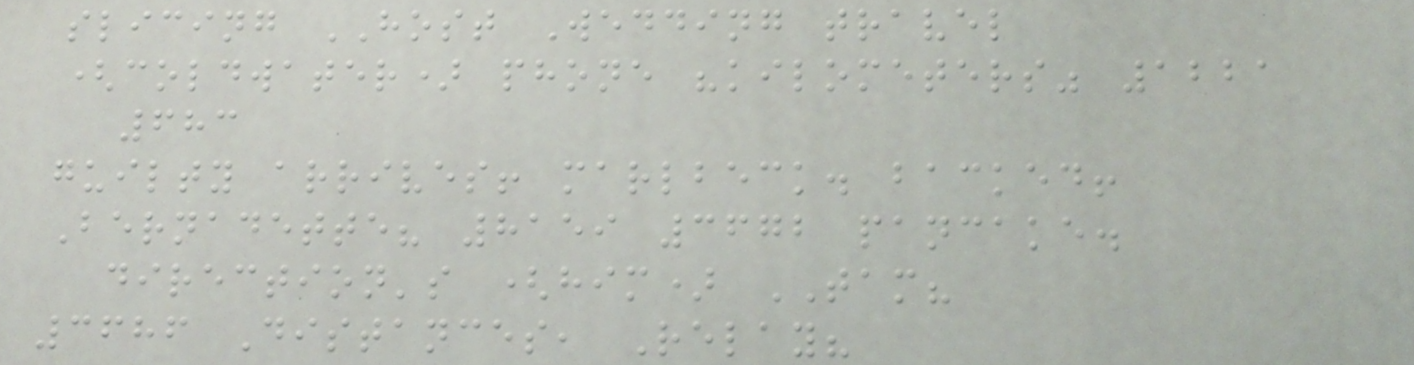slicing HOST Wedding travel
(coldwater) phone "kilometers" 1221
683
guilty arrives! marlbeck. backed!
Bernadette? 8159 3672 pancake.
direction's (him) TAM?
3686 Distances, Relay?
